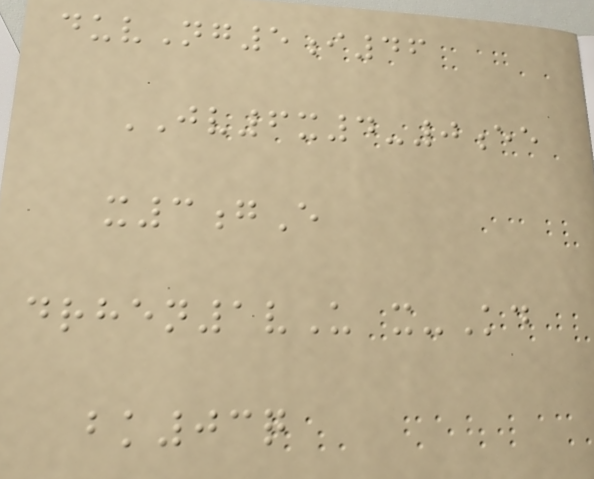duvNg5i46
JV6x4-0ee
x3gE
drhen1vU x-Kd
bk03q
